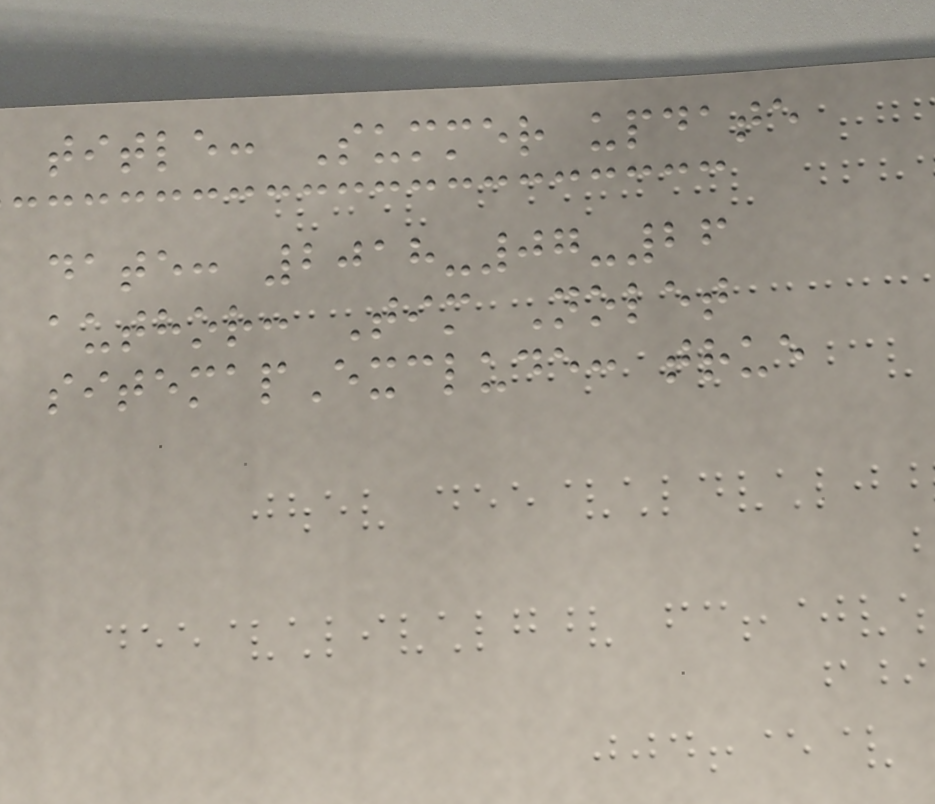title: Summer update
date: 2018-07-26
author: Tim Nolet
sitemapExclude: true
